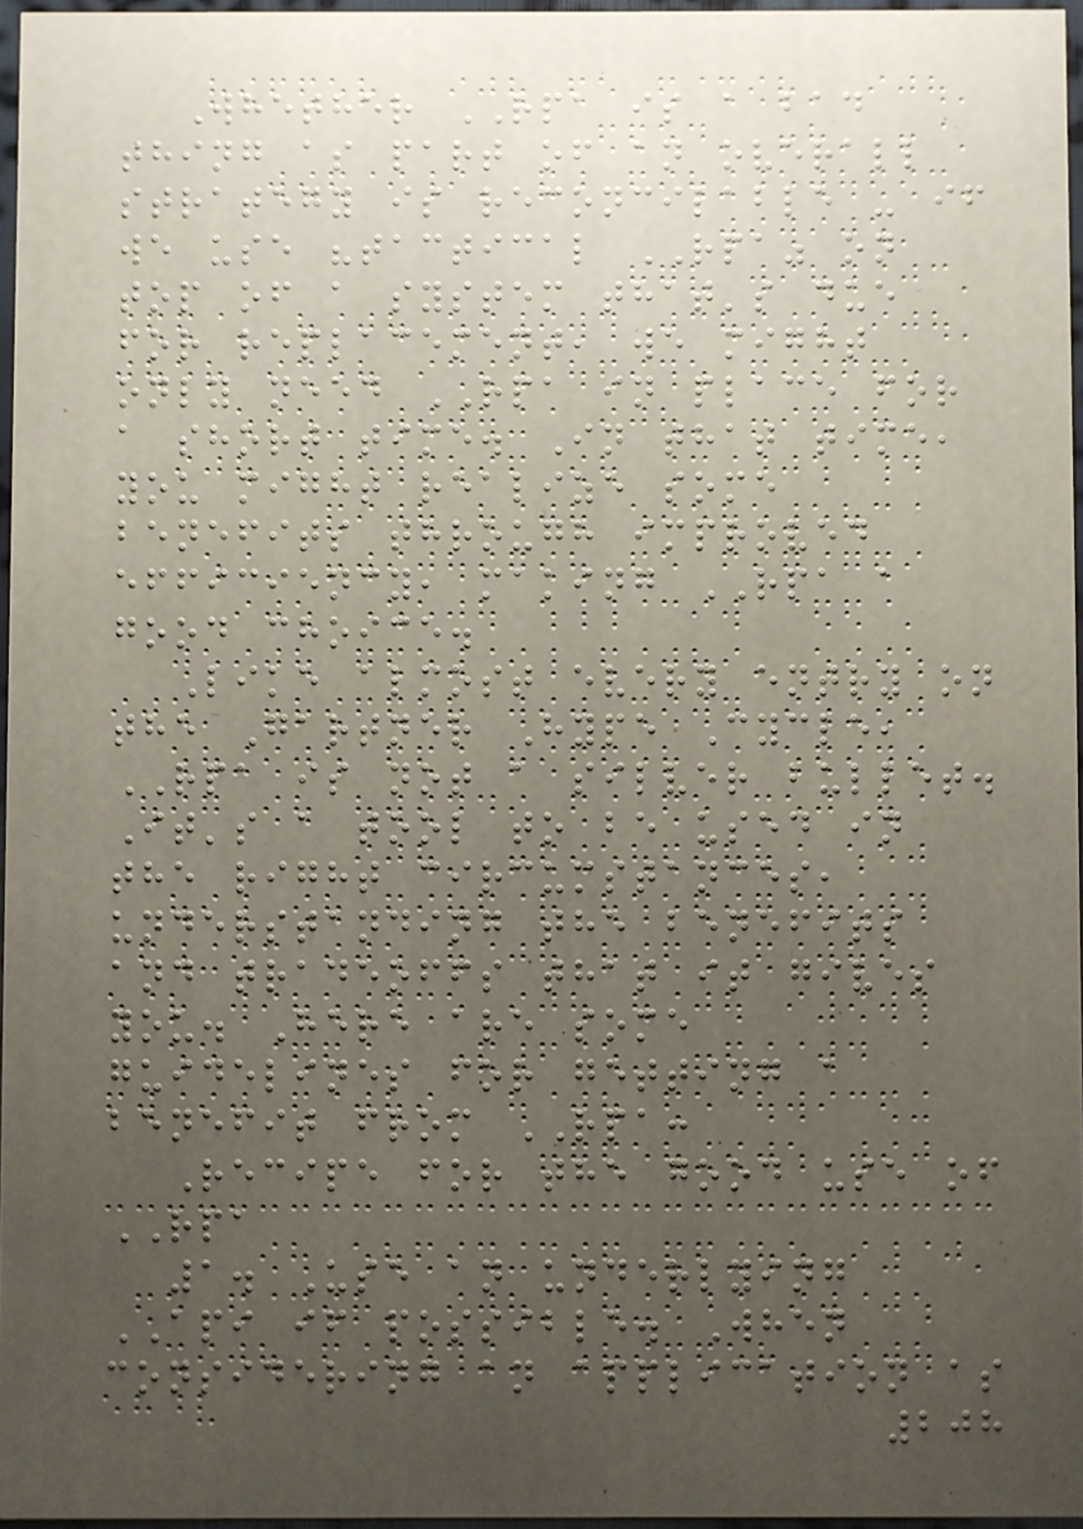Whether RPA is a bad
thing as part of an overall
strategy is reconcilable - if
we use "tactical RPA" on
top of a system that's due
for replacement, we might
only need RPA in place for
a short time. In that time,
you might realize some
benefits through improved
efficiency, making RPA a
good choice.
Like almost every entry on
the Gartner Hype Cycle,
RPA is not a silver bullet.
It's a tool to be used in
the right circumstances,
understanding the benefits
and tradeoffs that it gives
you. Here are some
guidelines for getting a
benefit from RPA:
Recipe for the good use of
RPA
1. Use an underlying
API if possible. When
considering an application as
208
